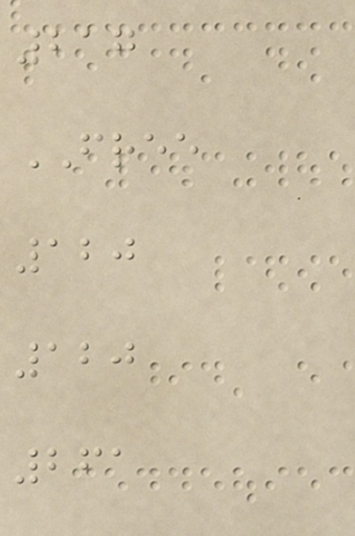217
FREE
120
120
261
